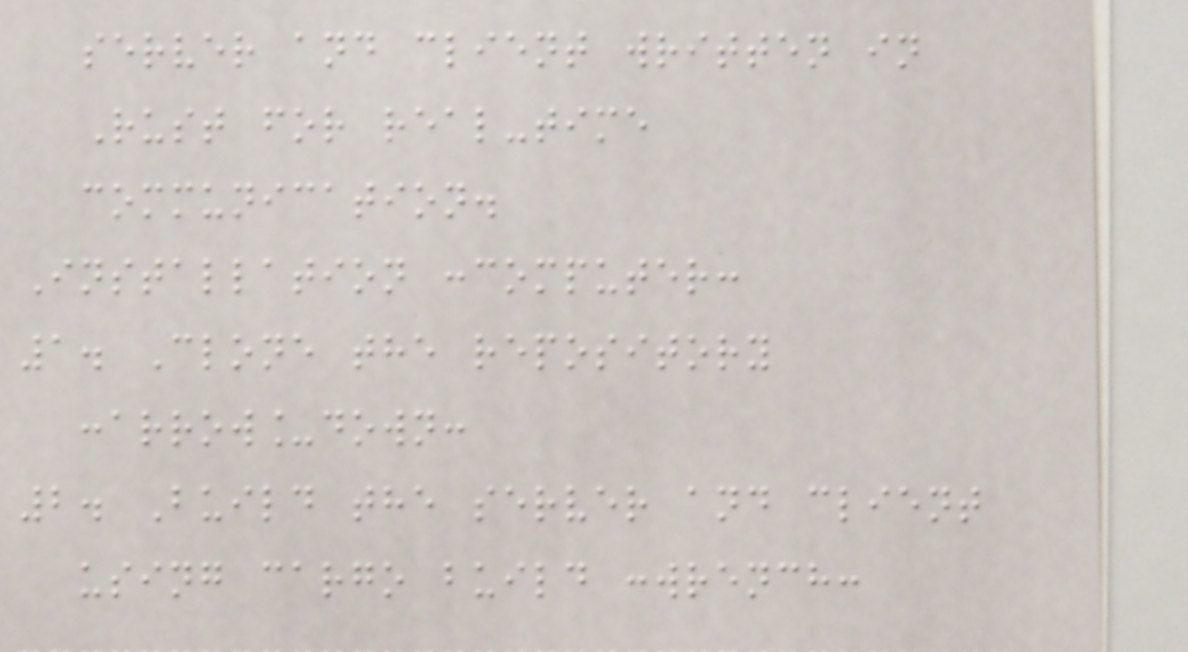server and client written in
Rust for real-time
communication.
Installation :computer:
1. Clone the repository
:arrow_down:
2. Build the server and client
using cargo build :wrench:
